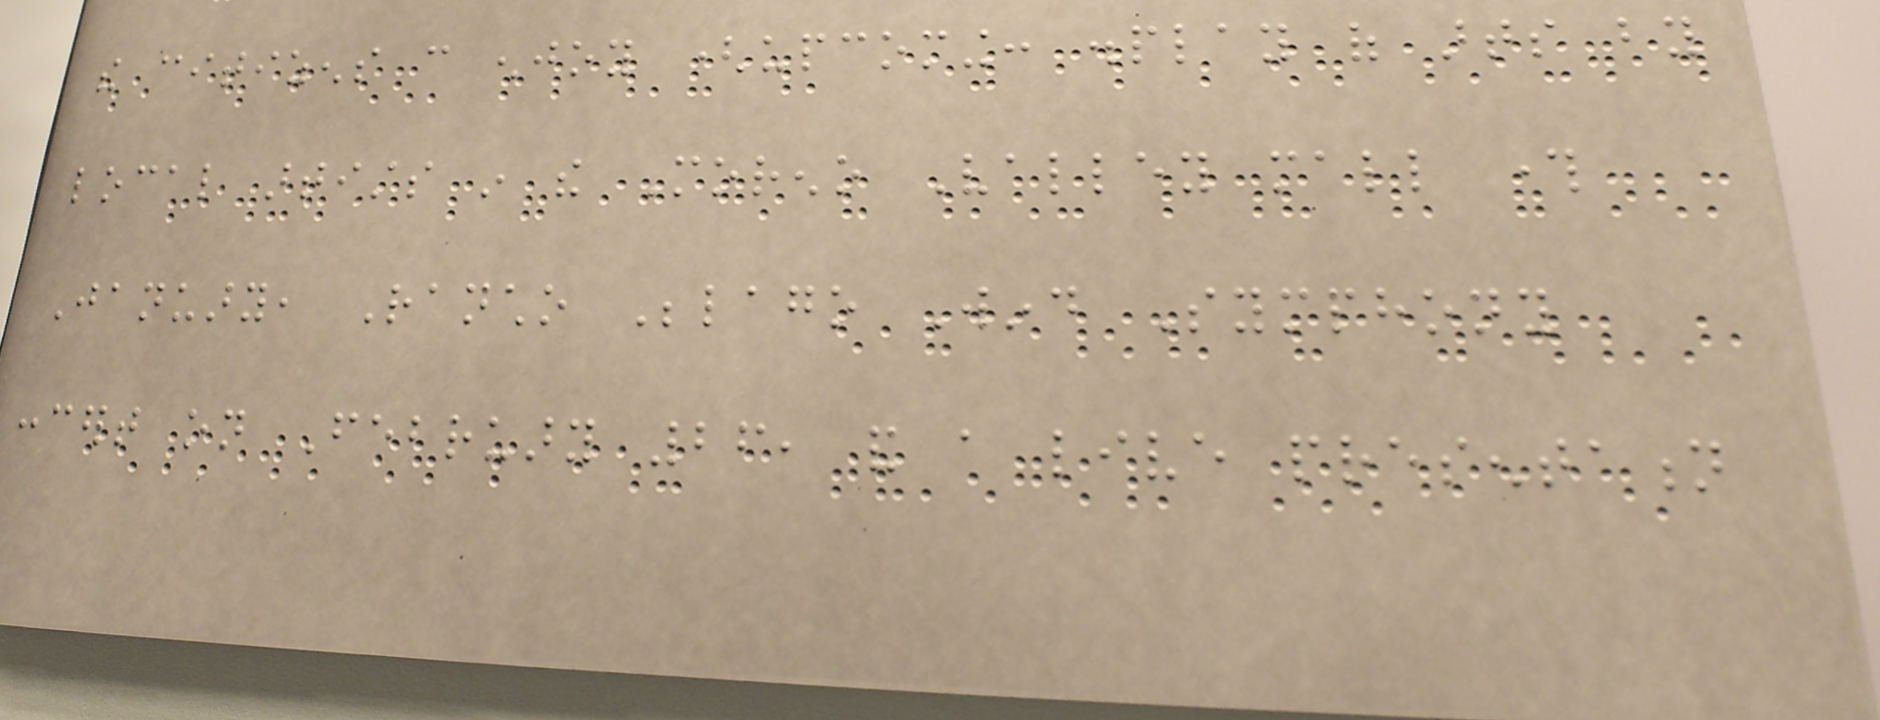the citizens can enjoy (upcoming: display of arts by
local artists in the Moreno Valley mall through
January, Rancho Belago Wind Symphony
concert on February 26, and a live presentation
